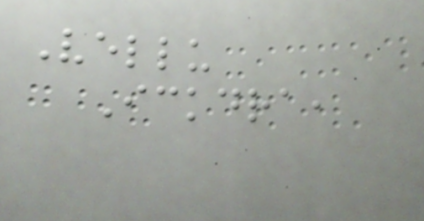Vellu
Ickdra,
